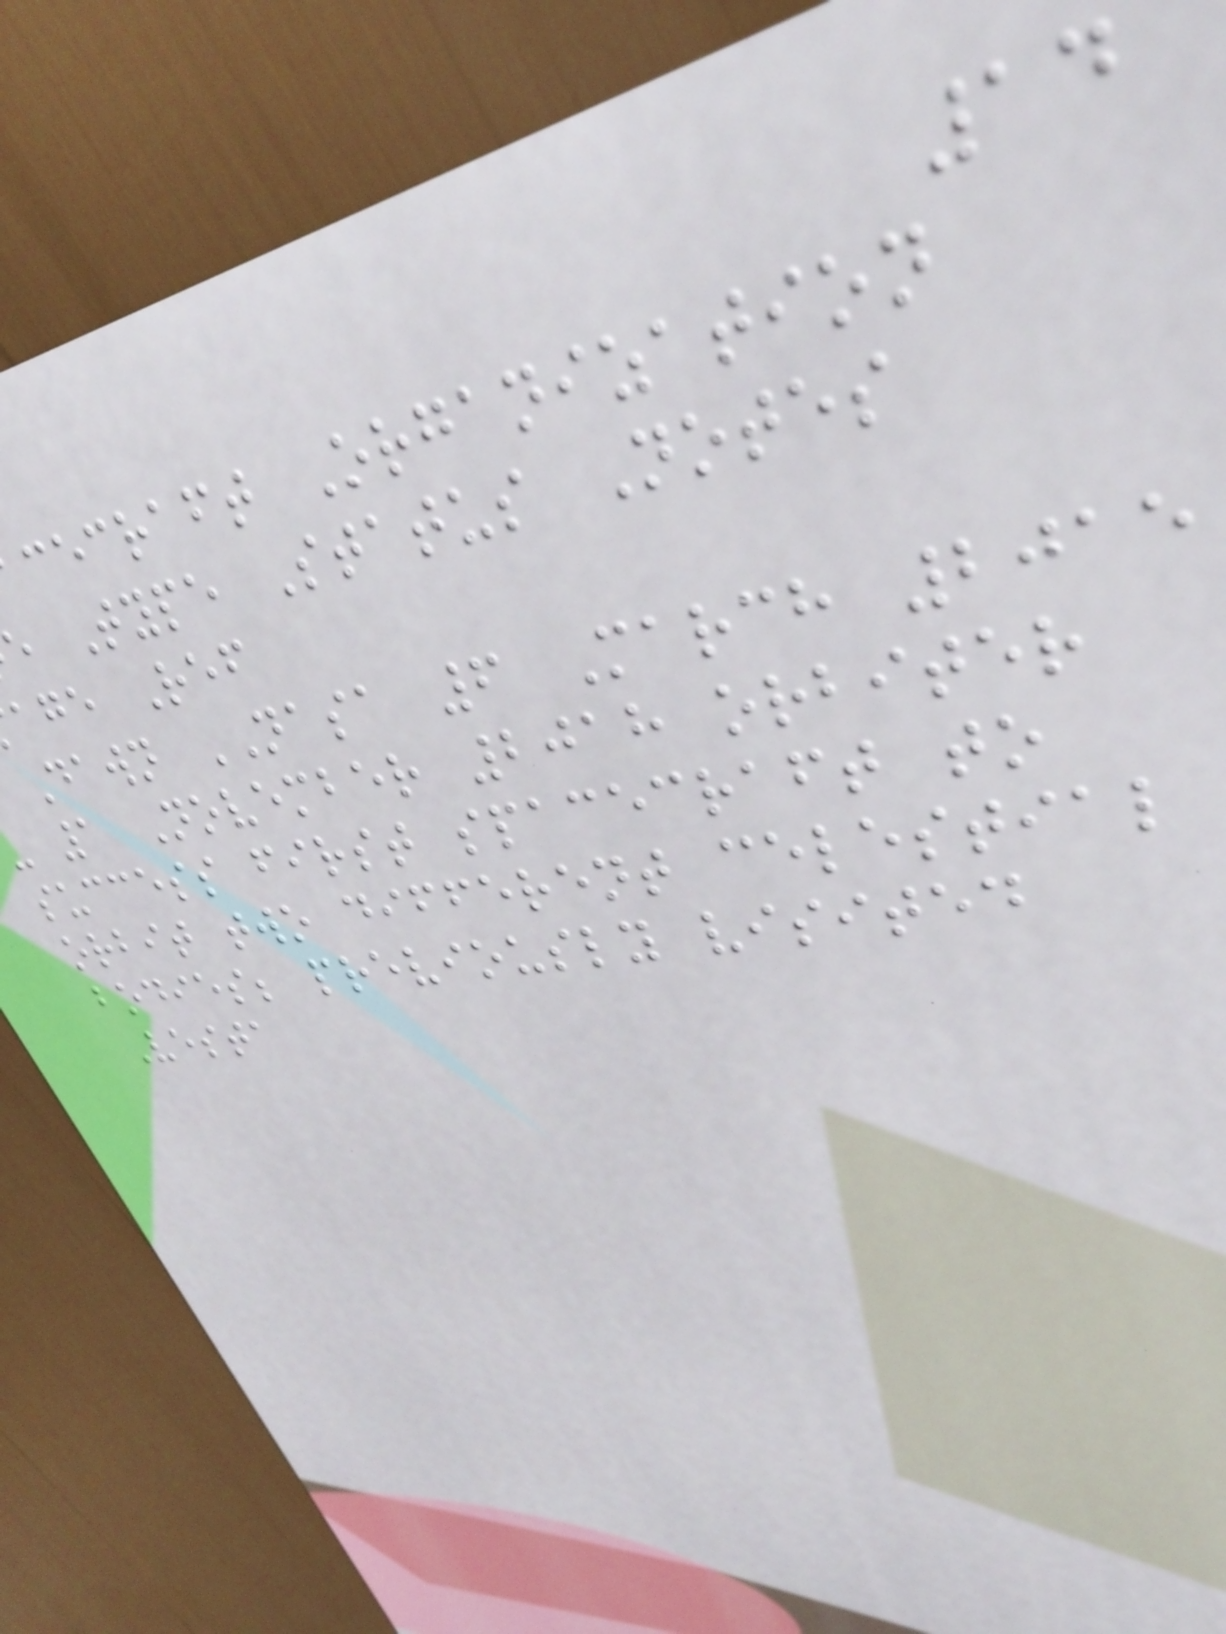14
cecraft Organization
e Type Status Notes
age Ref
Dawn NASA 6 March 2015
1 November 2018 orbiter
success first spacecraft to
orbit two different celestial
bodies; previously visited
Vesta
